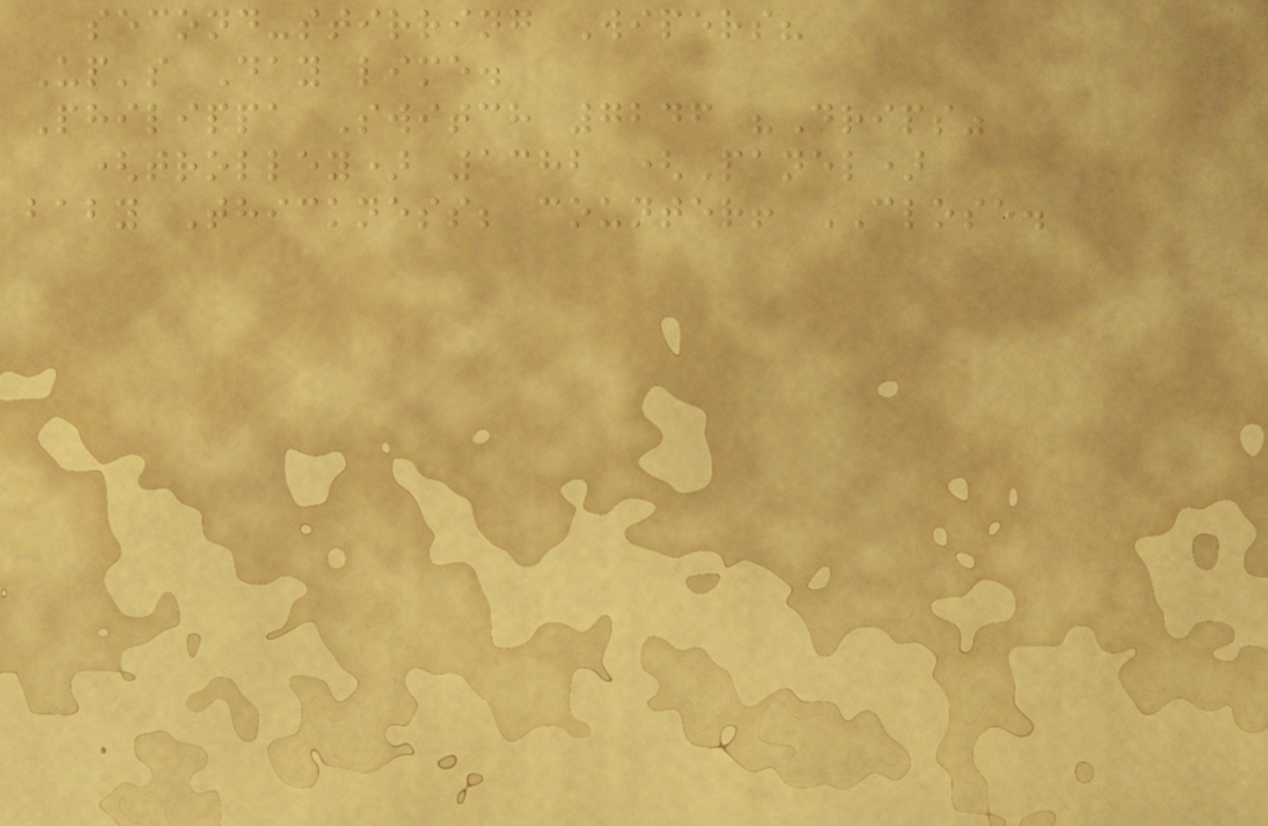second-stirring Wipers?
Up's Day lime.
Philippa Switch 7246 "Drips"
(trolley) 1382 (Panel)
baby Thickness; counter! CLOSE.
